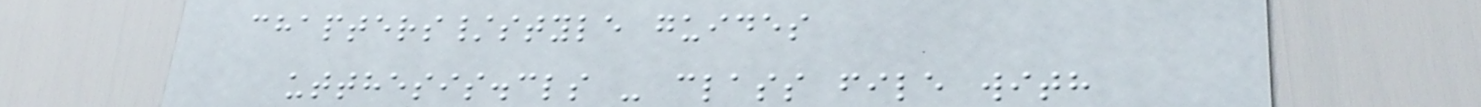chapters/style guides
utthesis.cls - class file with
